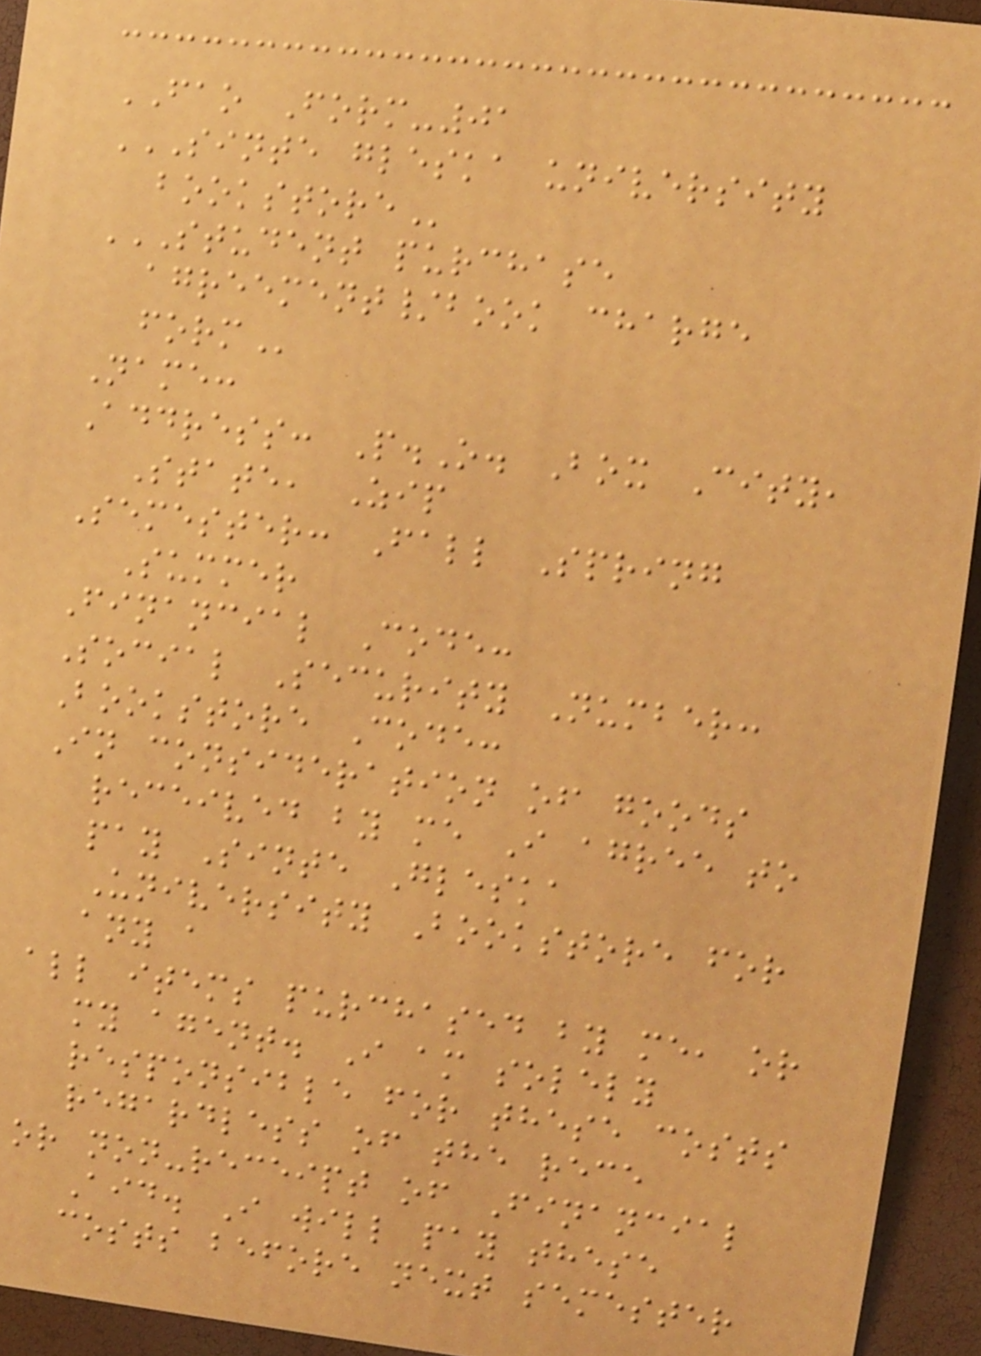FAO Form-01
SINTE GLESKA UNIVERSITY
BOOKSTORE
STUDENT PURCHASE
AGREEMENT/BOOK CHARGE
FORM
Name:
Address: P.O. Box City,
State, Zip
Semester: Fall Spring
Summer
Financial Code:
Social Security Number:
Bookstore Code:
In consideration of goods
received by me I agree to
pay Sinte Gleska
University Bookstore for
any a
all items purchased by me, or
my agent. I am solely
responsible for these costs
regardless of the rece
or non-receipt of Financial
Aid. I will pay these
costs before next semester
